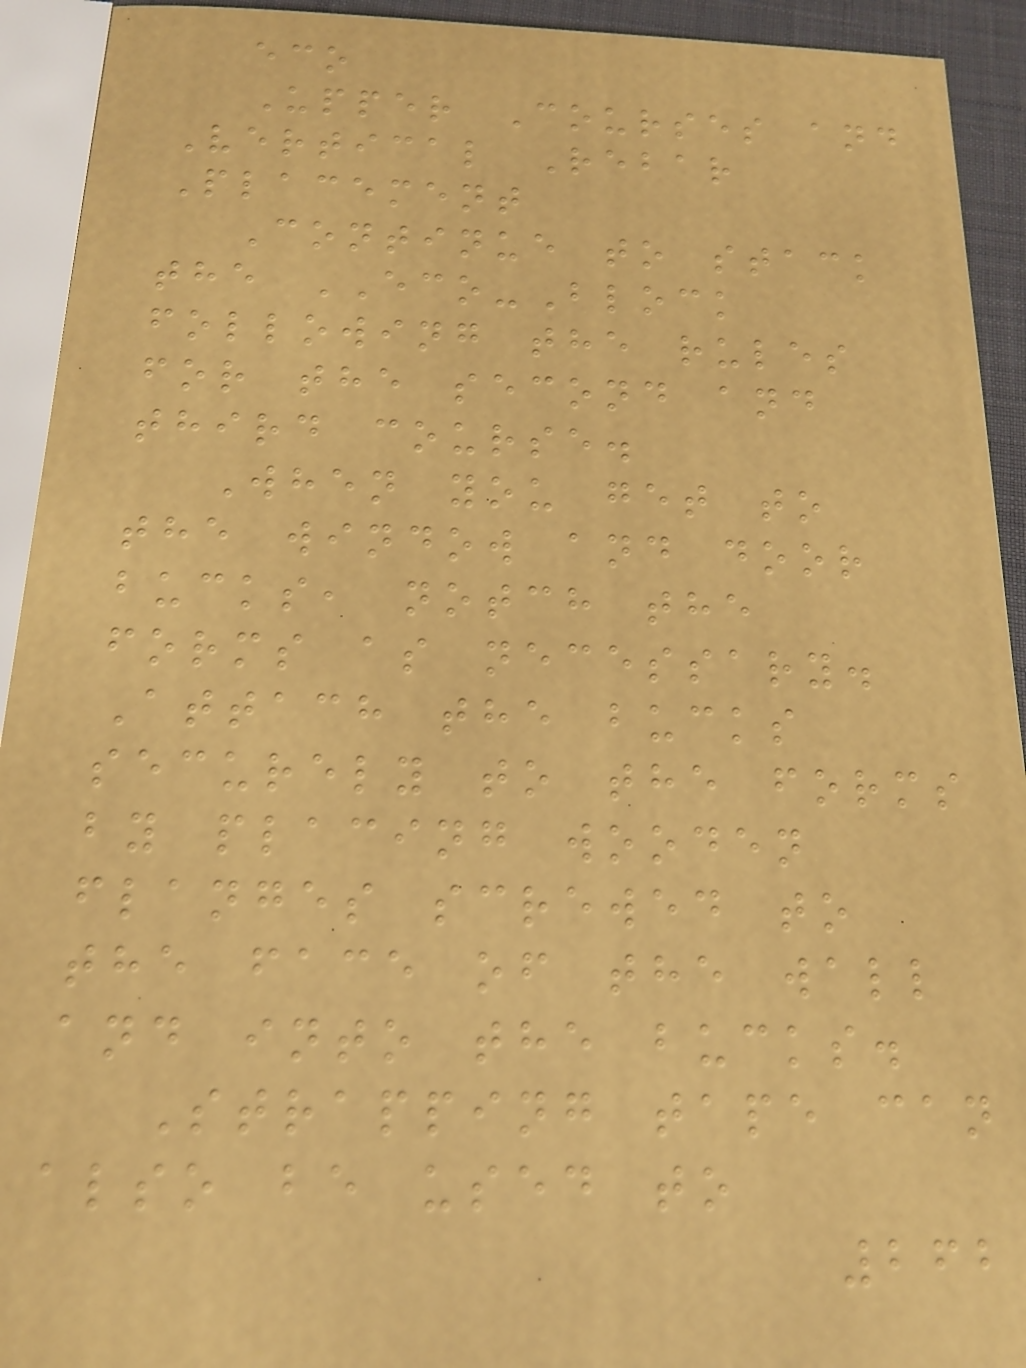eco
Upper Courses and
Vertical Rebar
Placement
Continue to stack
the ECO-Block
following the rules
for the second and
third course.
When you get to
the window and door
bucks, notch the
forms as necessary.
Attach the bucks
securely to the forms
by placing wooden
flanges screwed to
the face of the wall
and into the bucks.
Strapping tape can
also be used to
262
